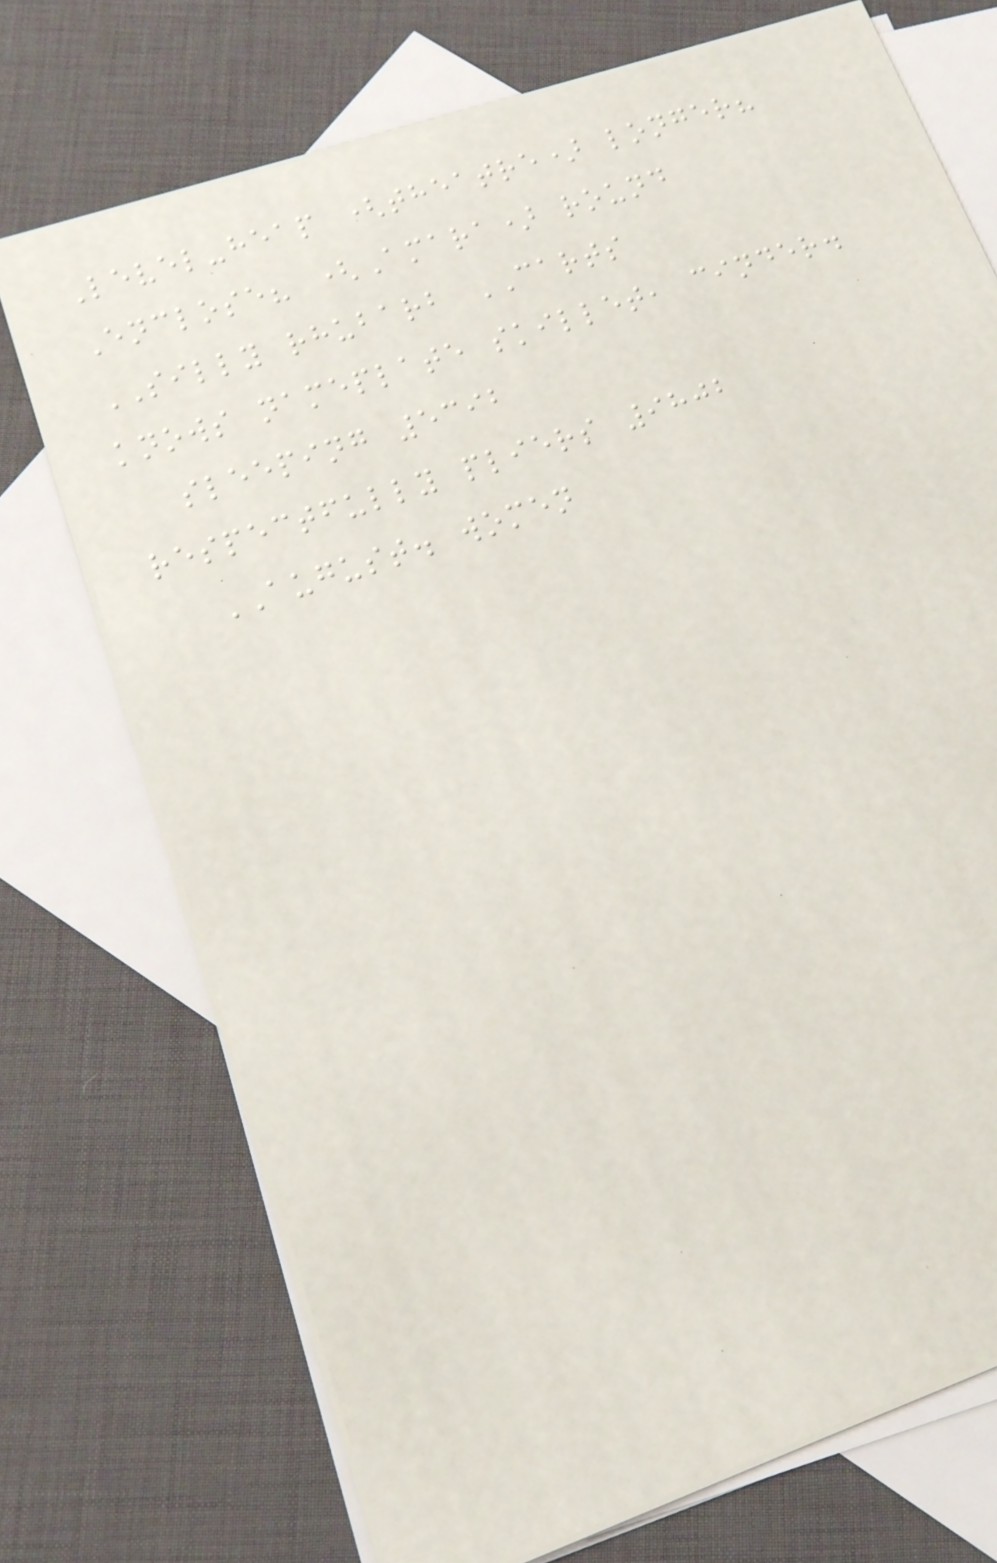Level-heap (theatre) longer?
Enclose? (Amara) round
SILLY rhubarb CARTS
knows nameplate skillet, cinder.
sleeping 5392
respectfully pliers 9802
AUGUST. women
